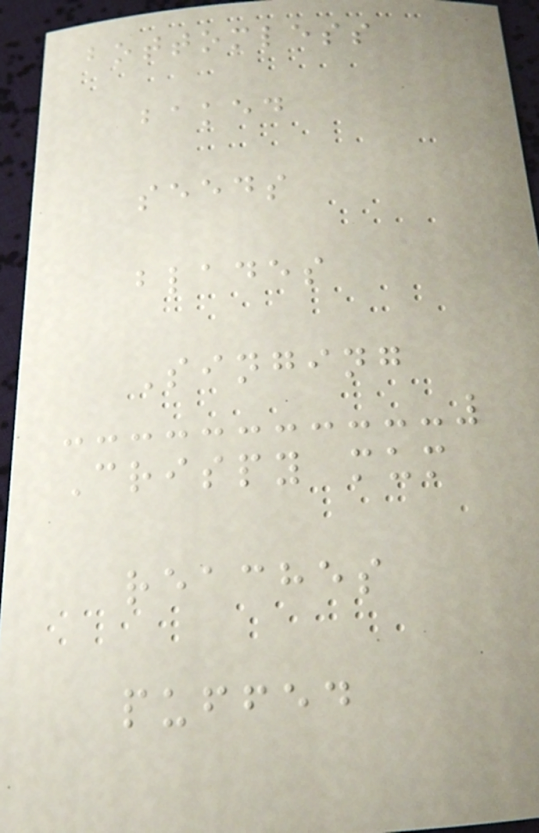bottomless
baked
seeds
blades
Singing
Crispy mum
reaches
puffed
